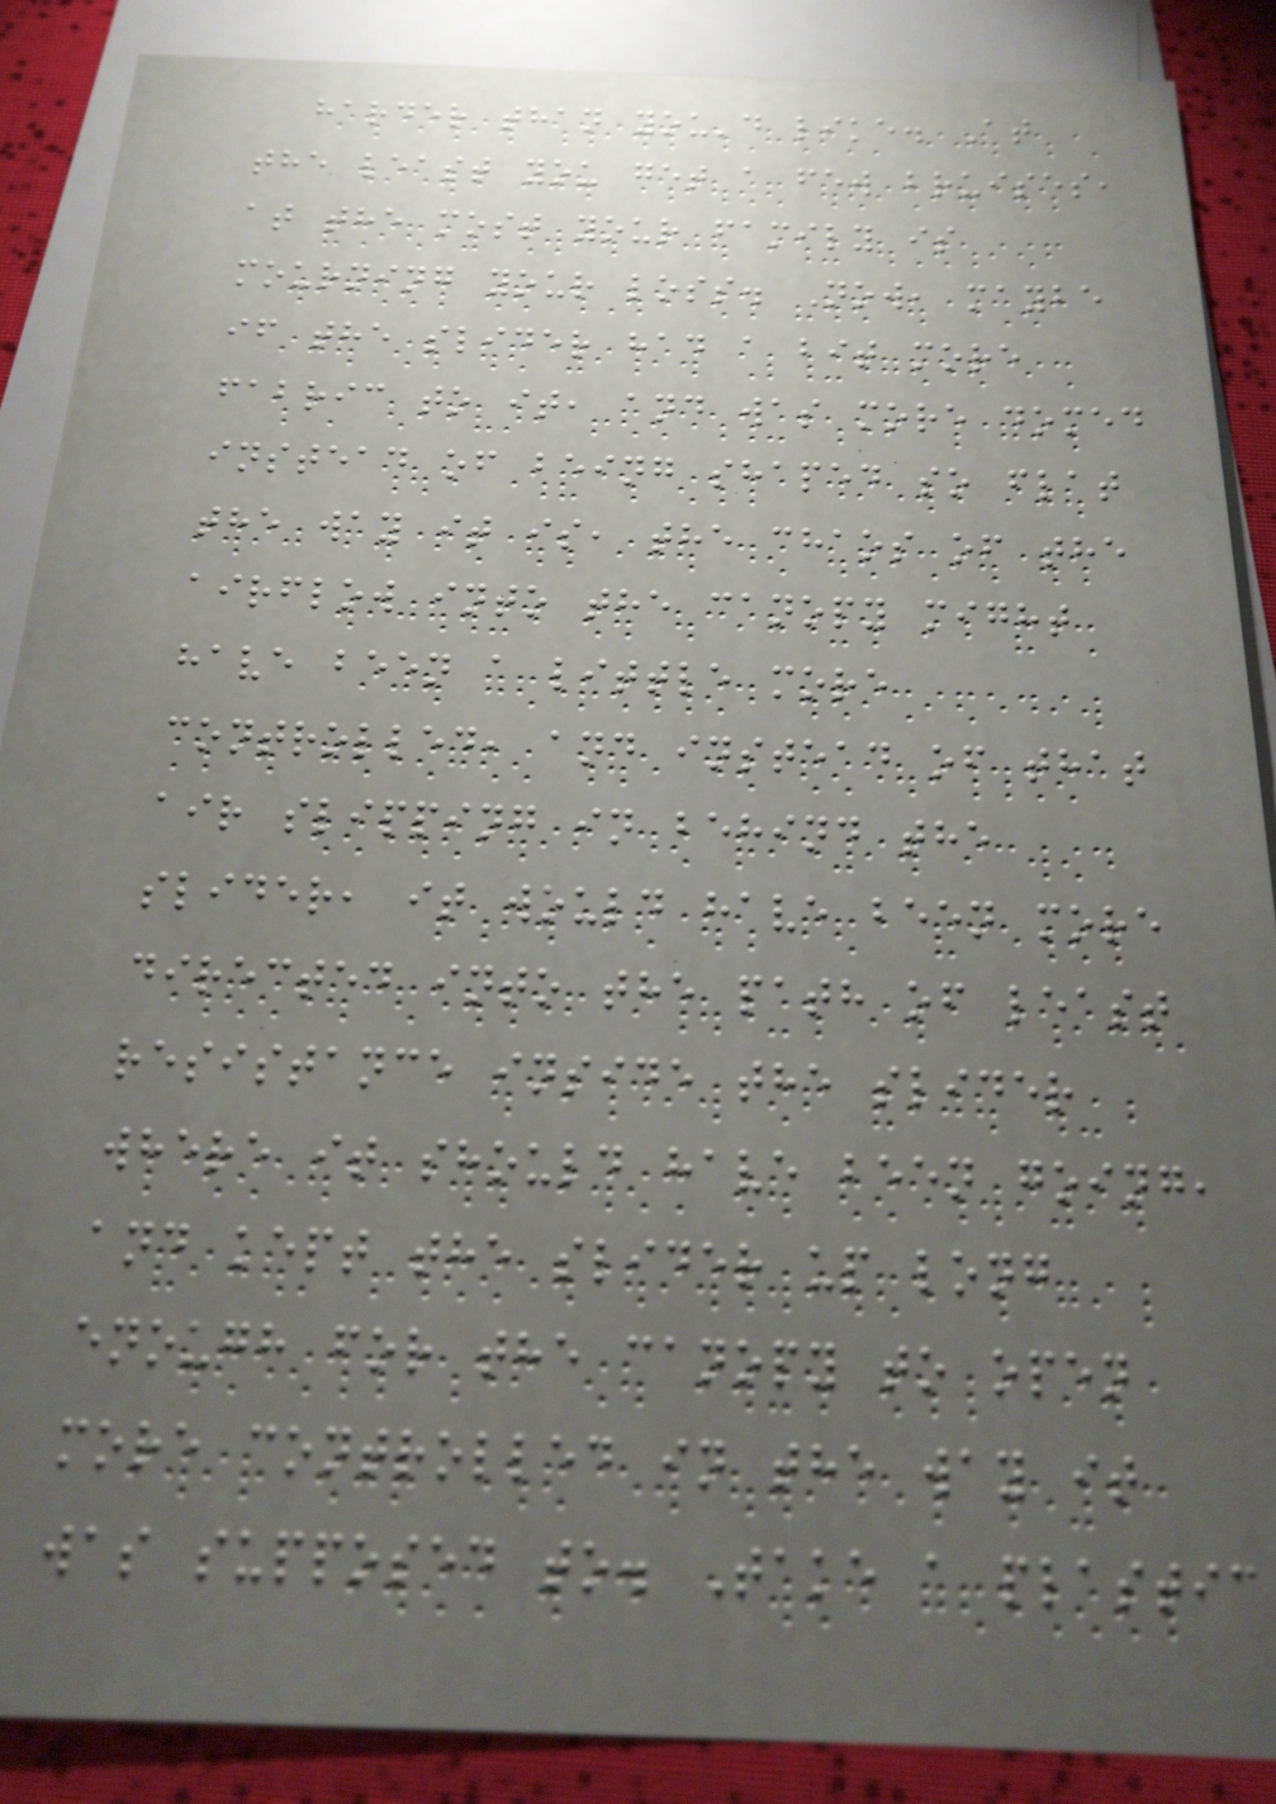harder than you'd like. At
the least you get a few bruises,
at the most your family is
mourning your loss. Now, maybe
if the slider had a bit more
fabric to it, and was more domed
instead of being shaped so flat
the way it is, the chaos of the
airflow into the canopy might
have been a little more
controlled, and instead of that
air slipping in behind the
slider, it would have been more
directed into the path of least
resistance inside the slider
where it should have been going,
and kept the slider up long
enough for the canopy to open
more controlled in the way it
was supposed to. Take a plastic
